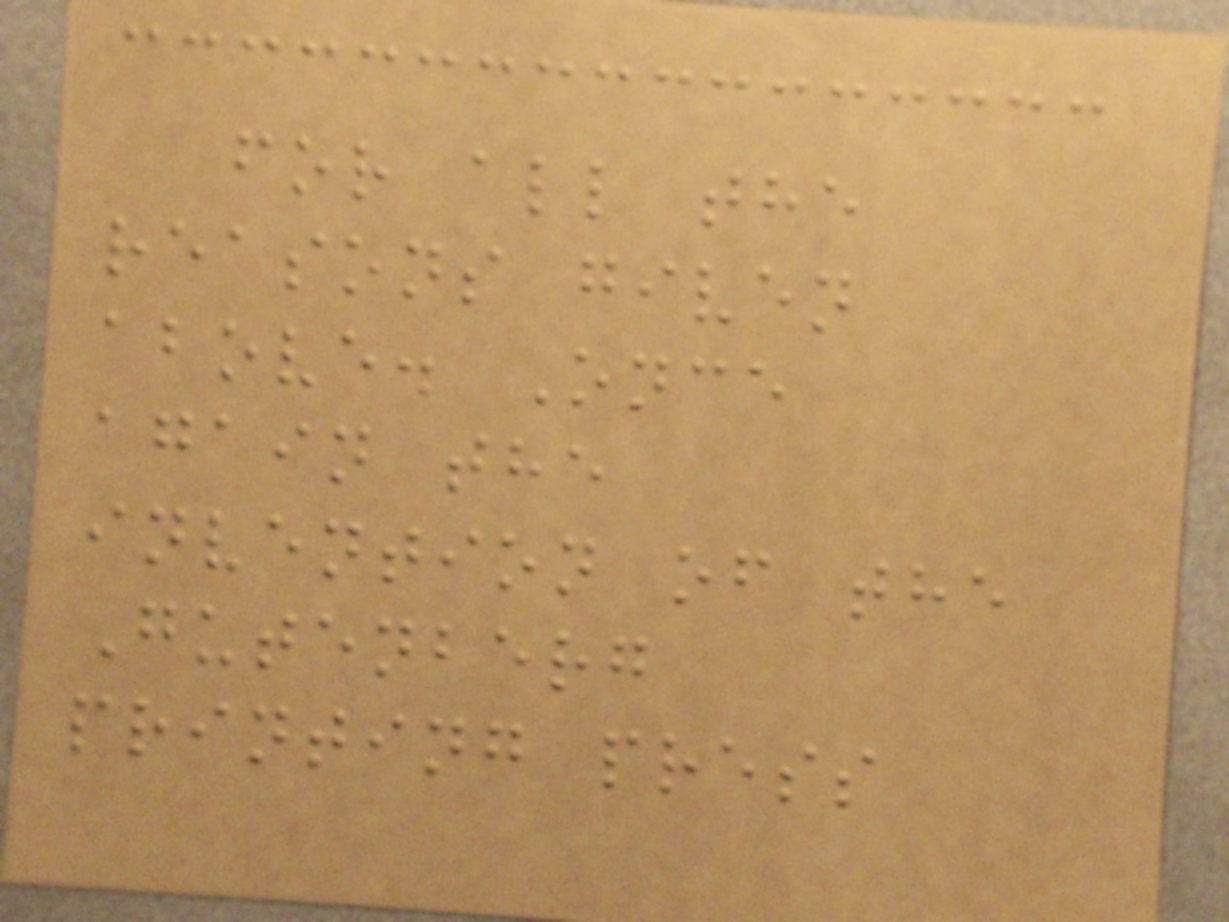for all the
reasons given
above. Once
again the
invention of the
Gutenberg
printing press
